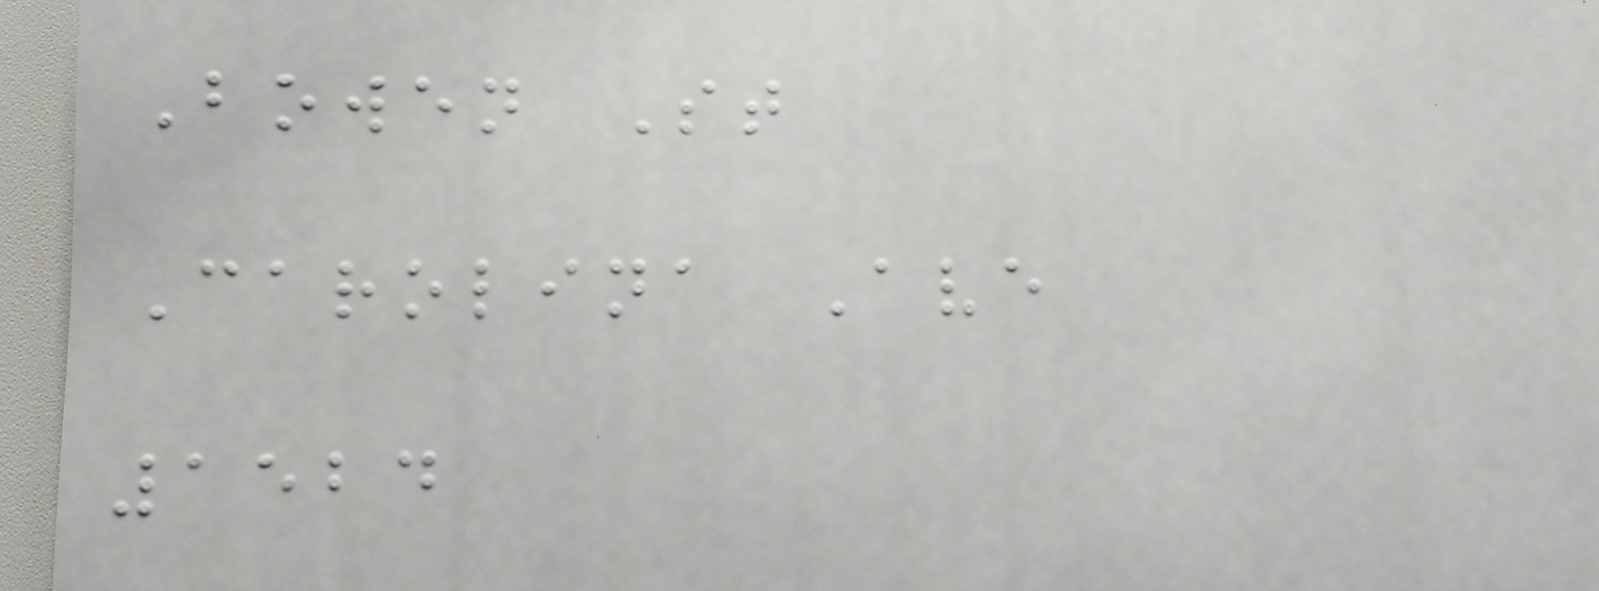Bowen St
Carolina Ave
1524
